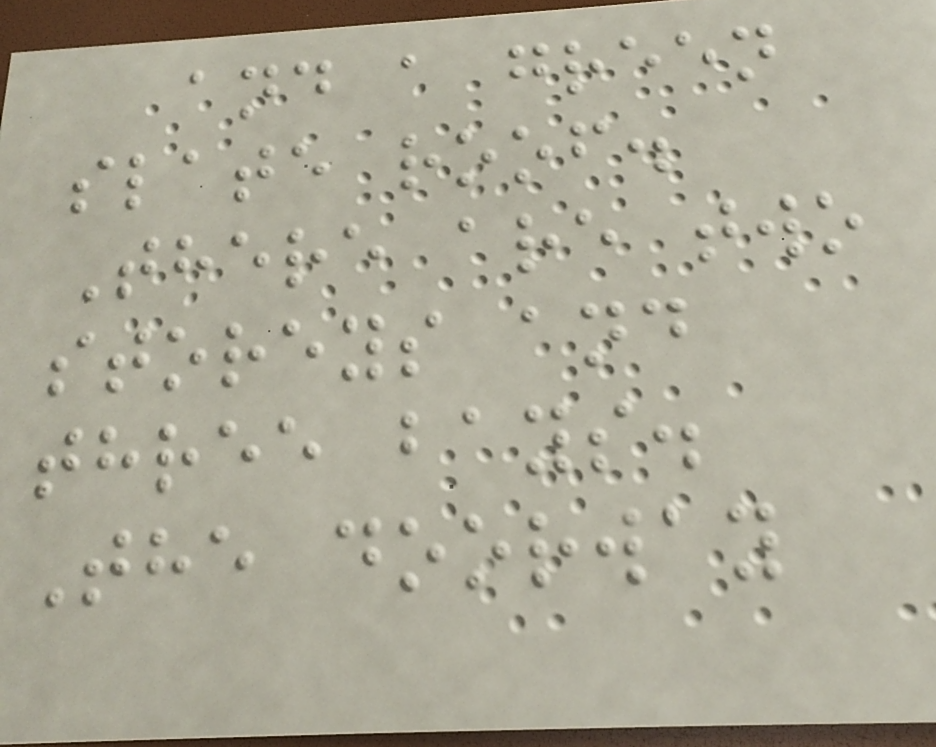and a green
slate roof.
There are two
storeys and
three bays.
The doorway
